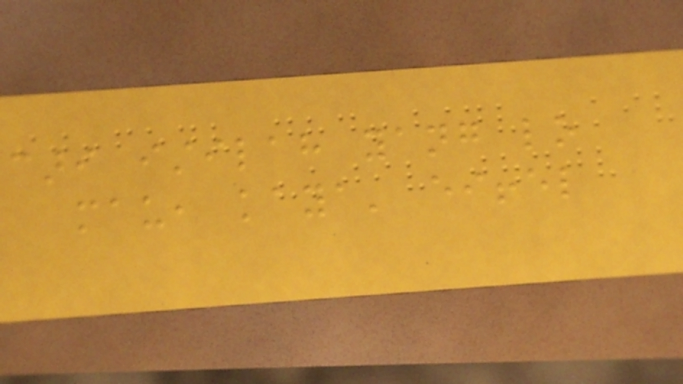cari istilah yang lo
mau, kaya' eiffel
